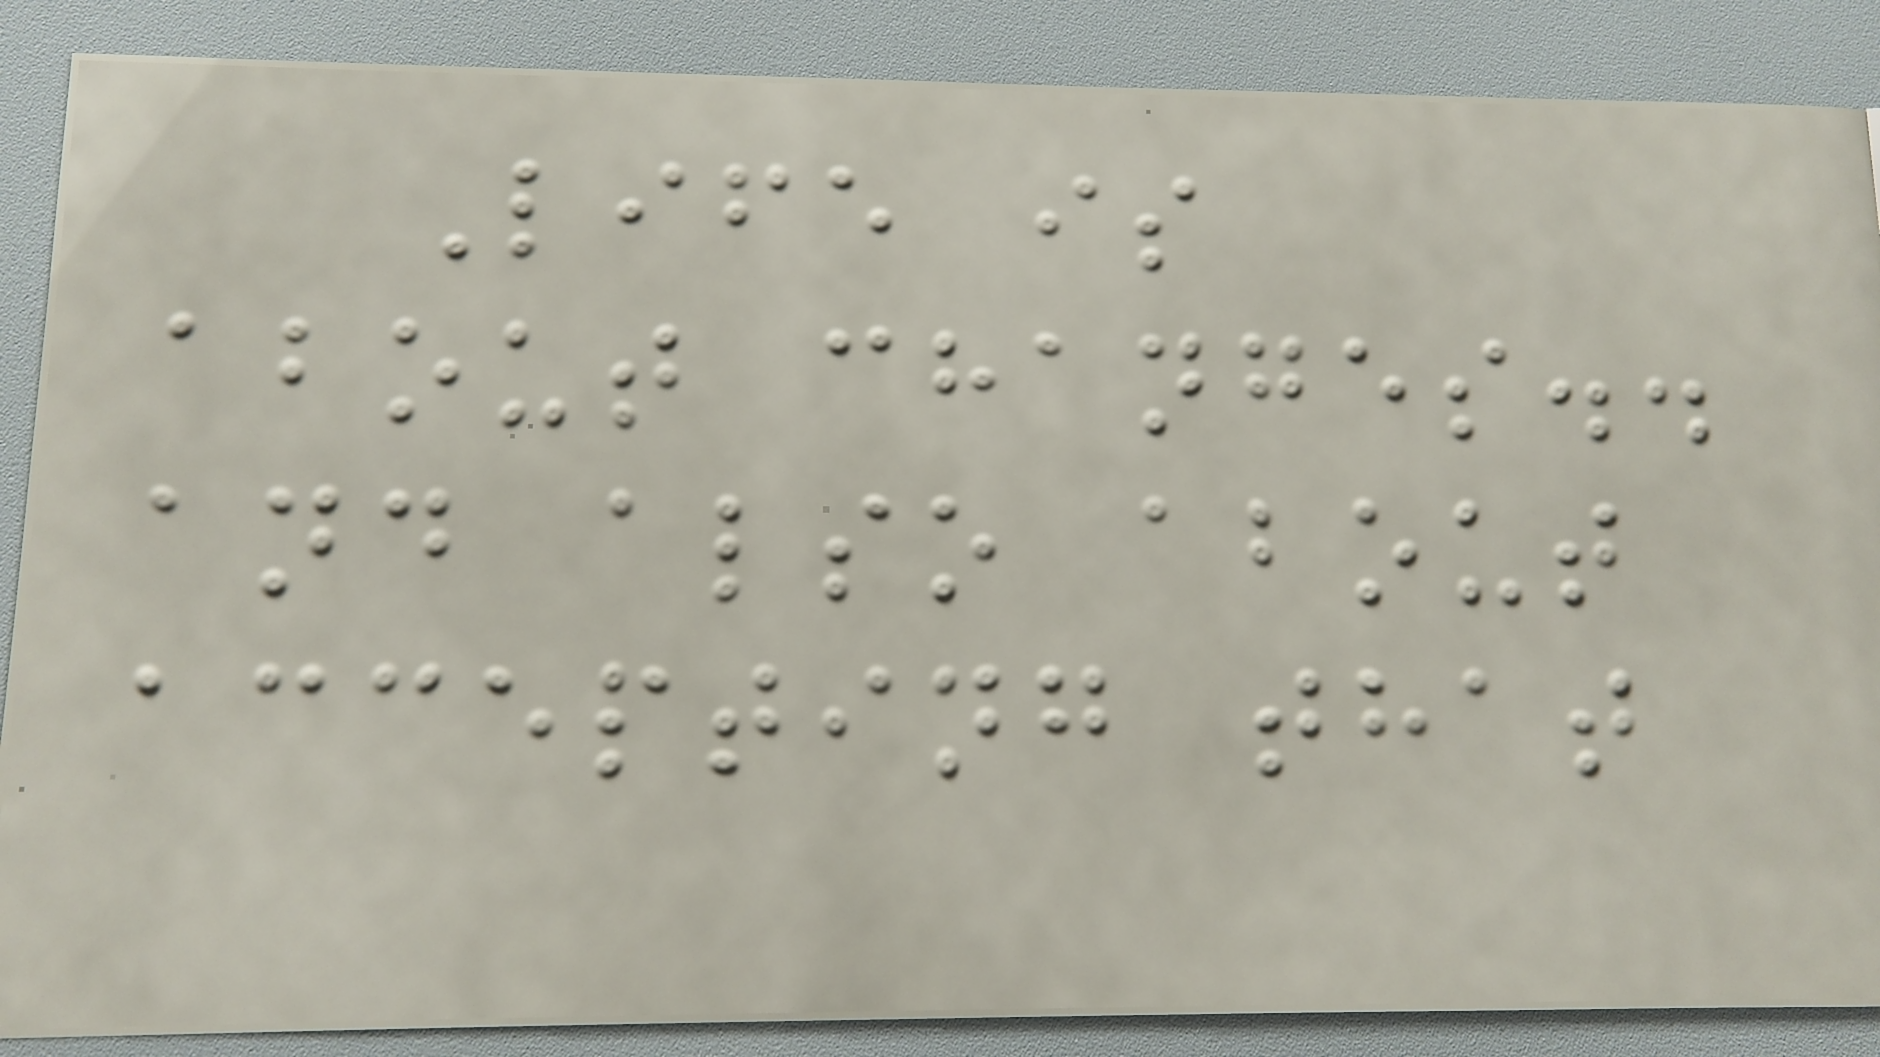Life is
about changes..
and also about
accepting that
